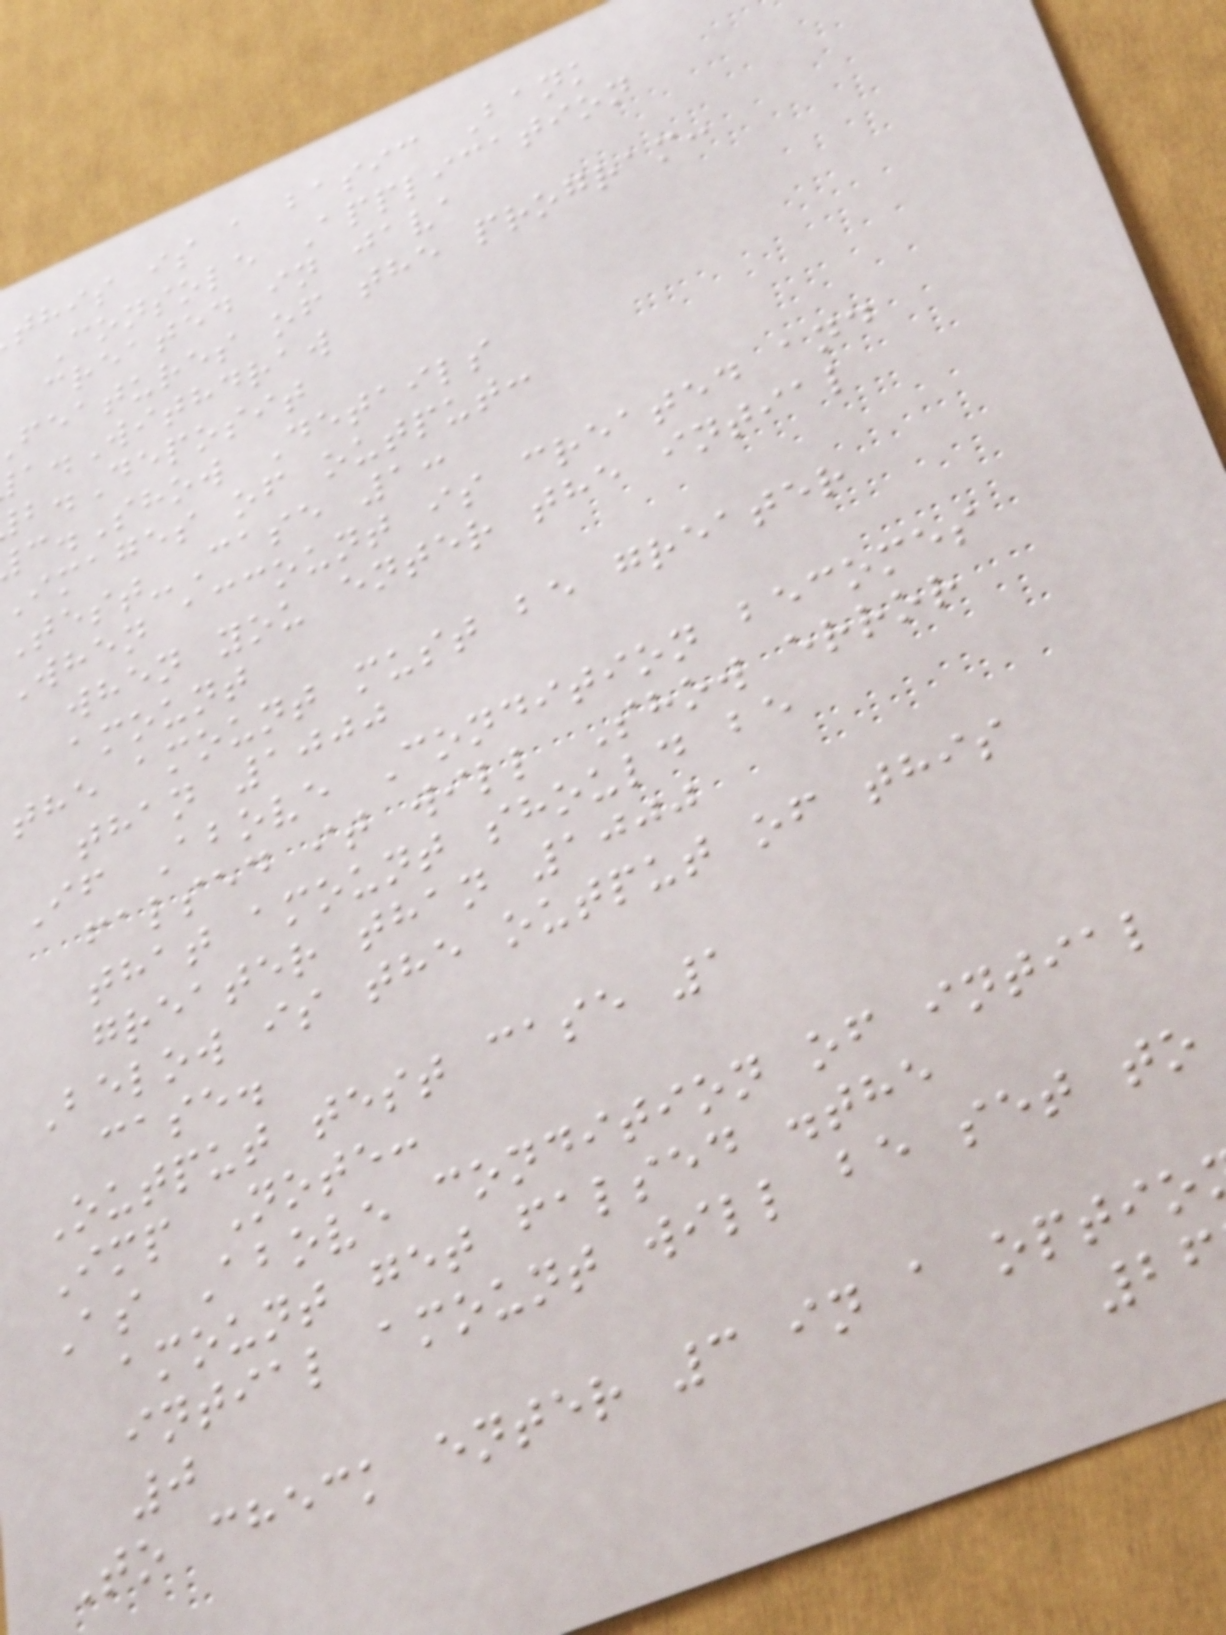this is a basic Bank
Console Application
created in java
features of the program:
.Withdraw
.Deposit
.Show Details
images of output:
Test-Case 1:
When account is created and
when you enter the intial
amount
the amount must be greater
than 1000
If Above Condition becomes
falsed it will Show error
that amount should be
greater than 1000
Below is the output of this
case.
Output test case 1
Imp Note:
As Above condition of intial
amount get falsed .the
intial amount will be set to
0
To check enter 3 in a optio
